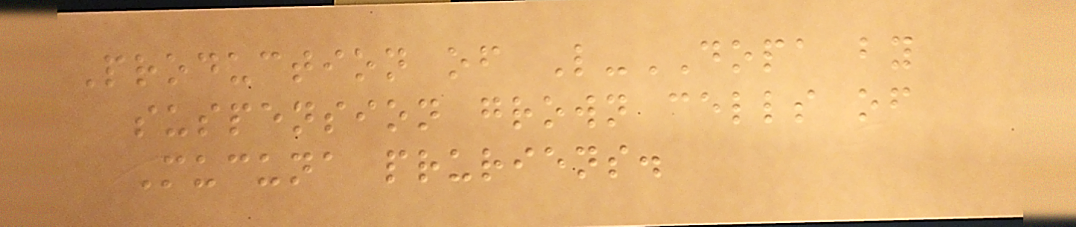Production of L-DOPA by
suspension grown cells of
Mucuna pruriens.
